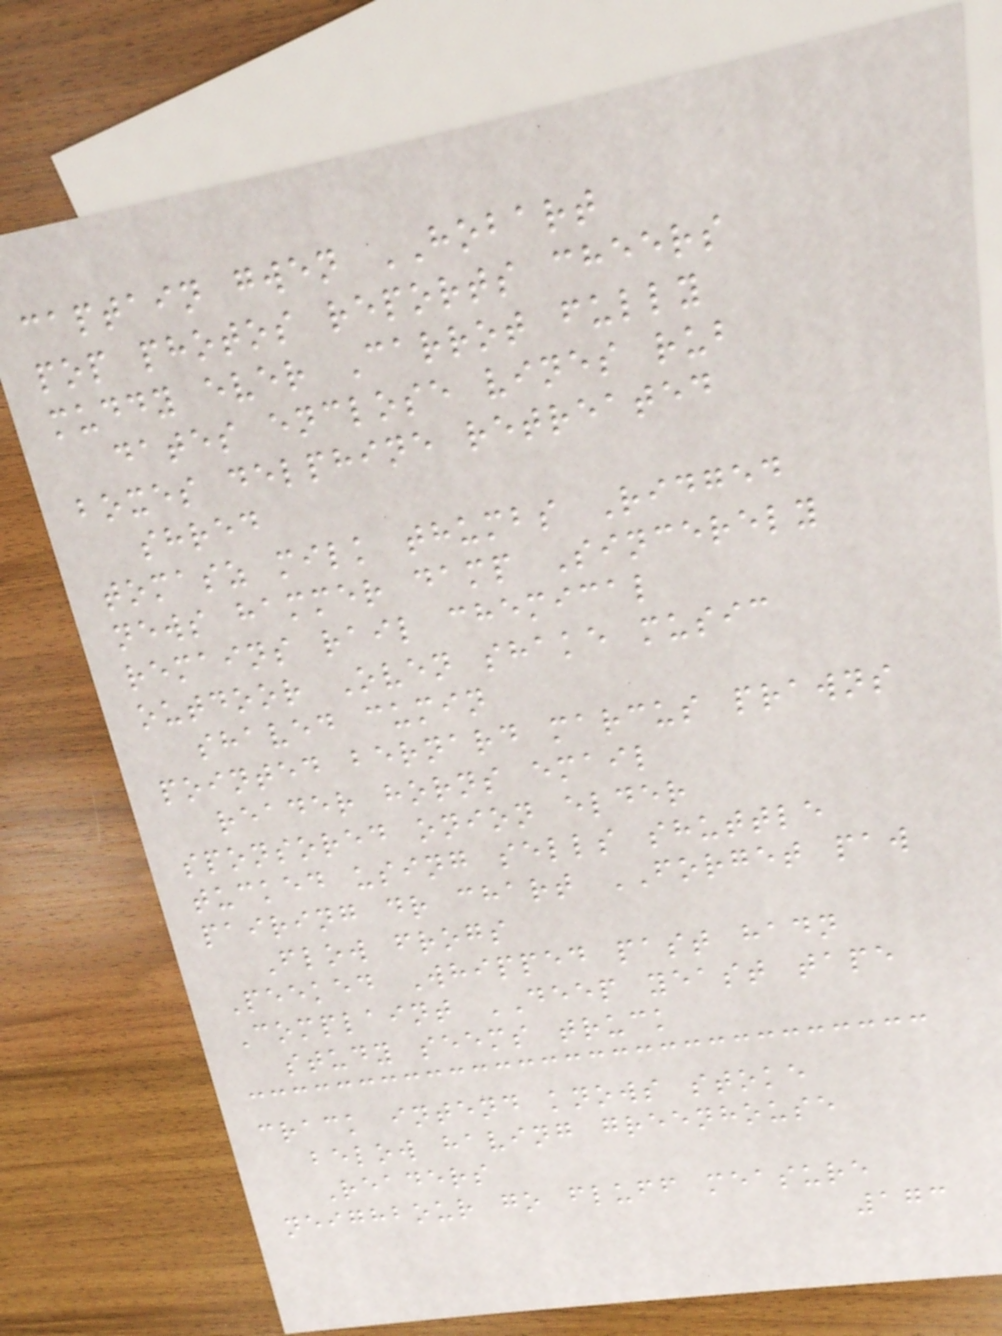captain gwen HOBART
pop photos reports cheers
muddy ever Carrot fully
dates enclose vines rub
boxes delphine retreated
shred
tomasz milk thumbs Ridged
news hammer damp Sincerely
remains rail chemical
outdoor Oven shake music
shaved cumin
pointed bernard marcus prawns
reader horns email
sponsored onion elder
tucked using sells shuttle
pairing dr chart FORGET paw
Flow frogs
Peeked Whipped past hadn
Complaint DEEP yeast tape
study seems truck
crack intend knows stoke
below having greenhouse
Readers
neighbour go fluff measure
173
